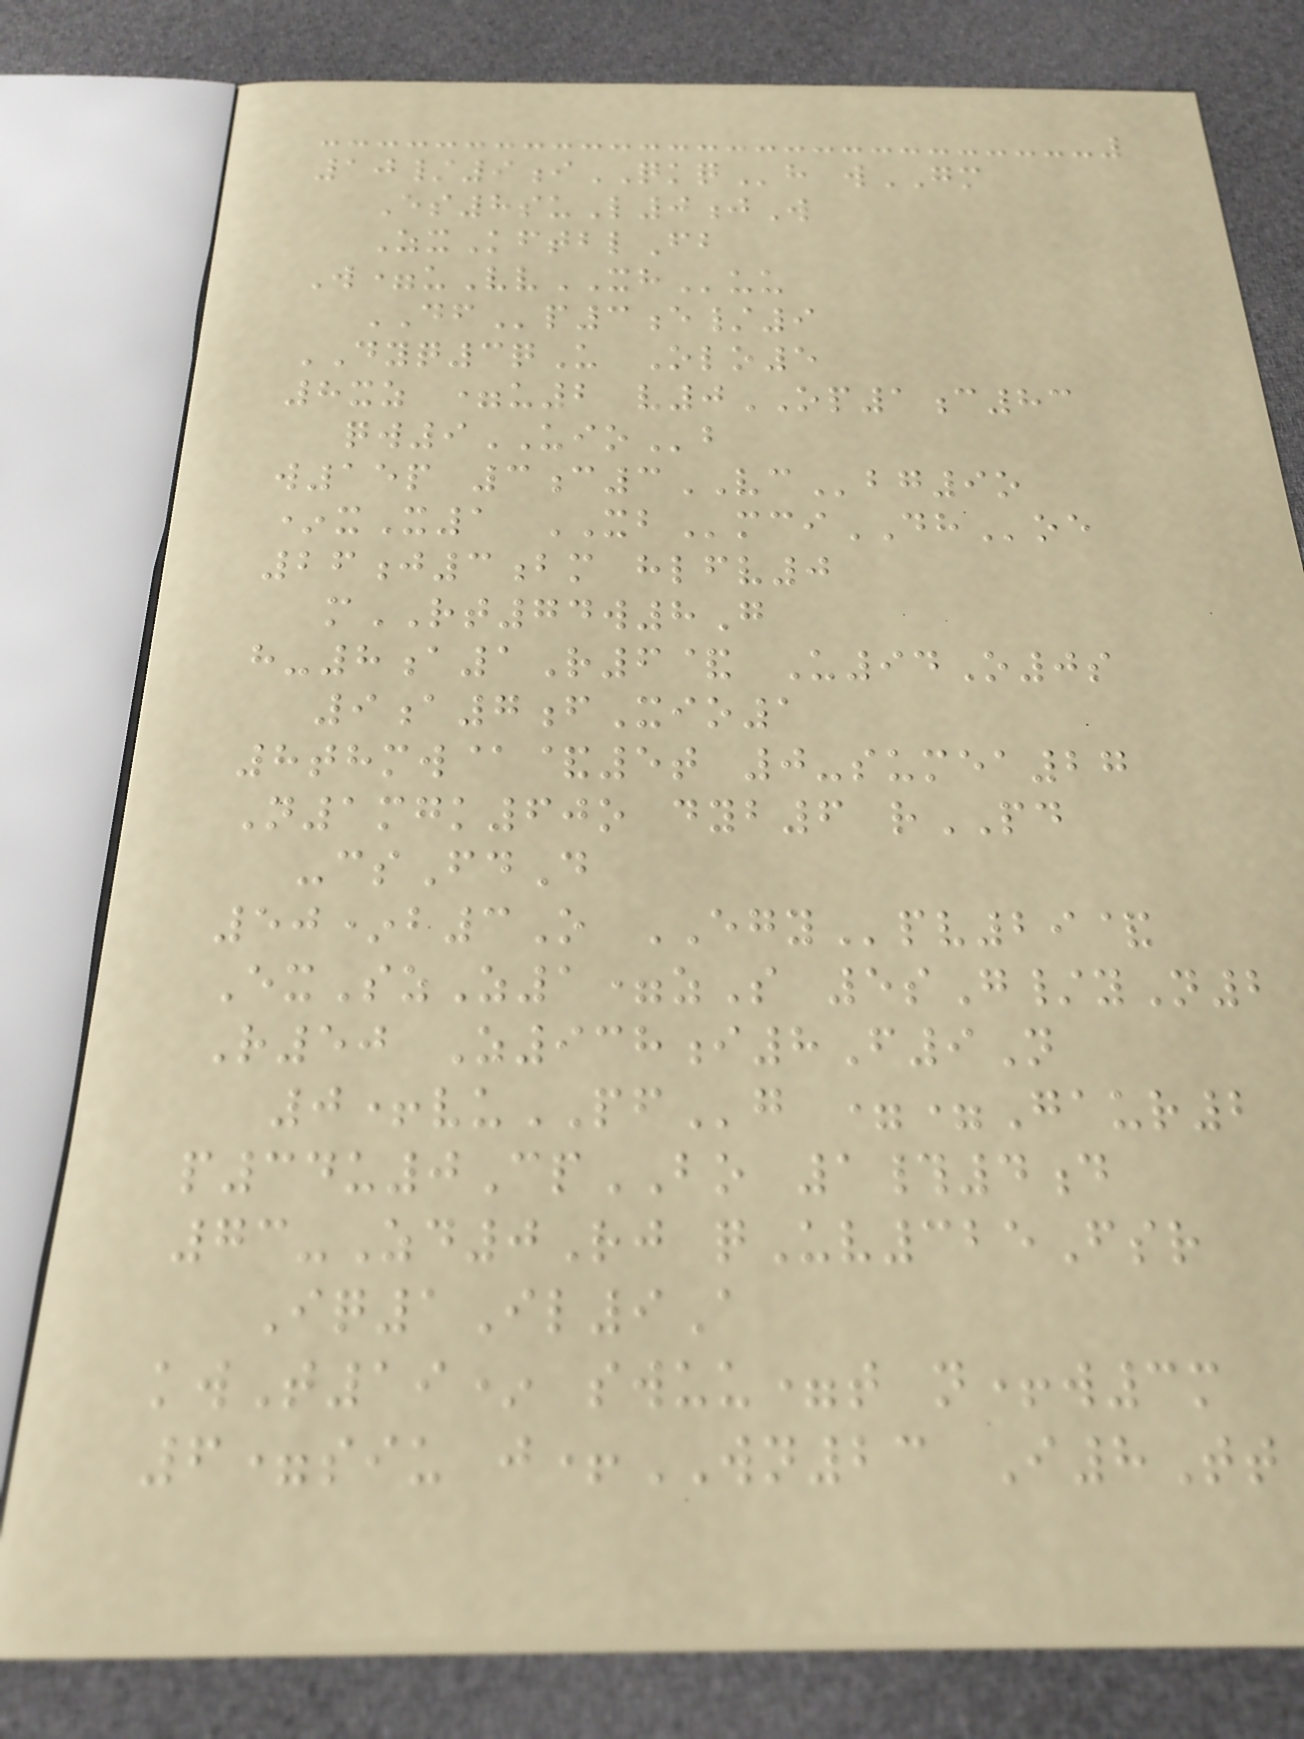10/9iQKQh wGM
Es8suL0jW
ZxKftblFb
W=uVvXHuu
DFp3e/9
DYQ3qU Olo5
8xz =u2 v0OP1c83
qw9UIOb
w15p 3c3VCbg9o
*xX1 XBmciDHoe
26j3bm hlfv0
mRT74w8G
h-8a1R6& U94O0s
9a7fXio1
8thmw@&5t 0-sumea27
N1mgk60o dyb6 rPD
-csFdD
50*b3O EGYpv29&
ExSzZ1=zS 5sG/yN2
R50 Z938i8F9N
0+vuPFg ==Gaur2
p34u0CpBO 1#4d
73-Zd0Rj qUv325Fsr
Iq1Il9A
kwT19* swuu=t n+w3m
6=siu j+WN23 I8Tt
